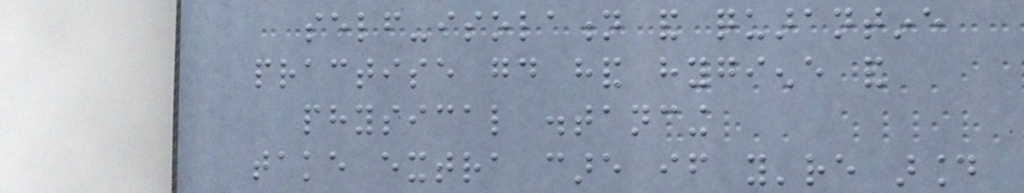self-isolation and quarantine
practise good hand hygiene and
physical distancing
take extra care if you're around
